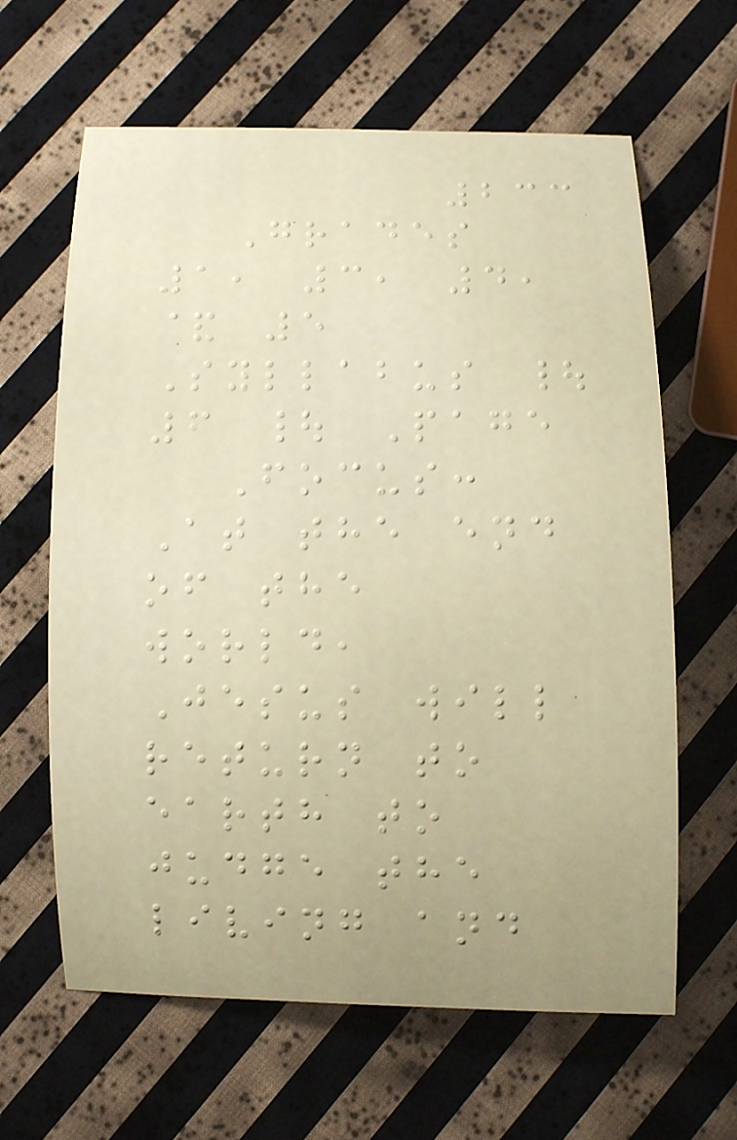233
Grades
1, 3, 4,
& 5
Syllabus |
6 | Page
Focus:
At the end
of the
world,
Jesus will
return to
earth to
judge the
living and
